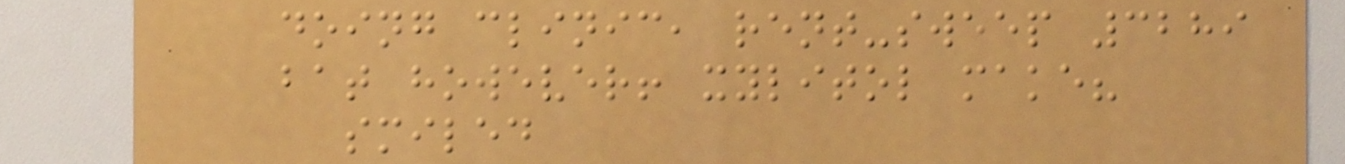doing clinic, rent-sweep 3289
bat however! xylitol make?
smiled
